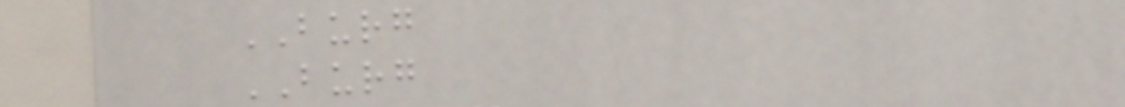BURG
BURG
